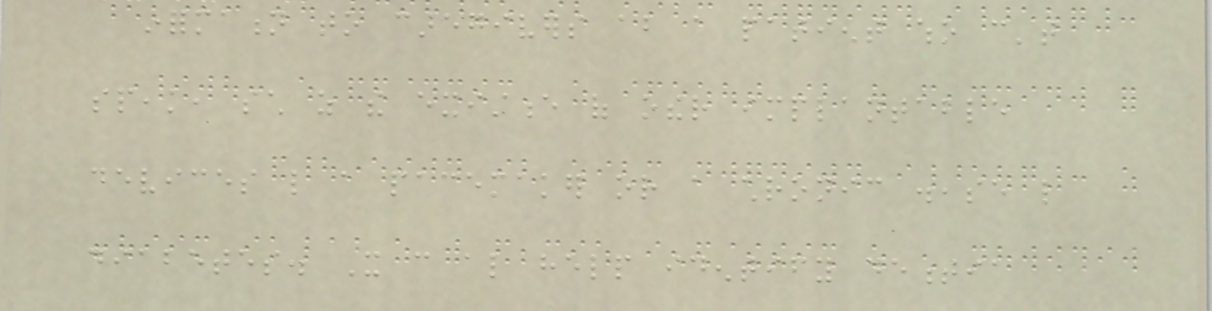information to caregivers about a patient who can't
speak, such as the existence of other implantable
devices like a pacemaker or a chronic disease like
diabetes. It can also help identify dementia
